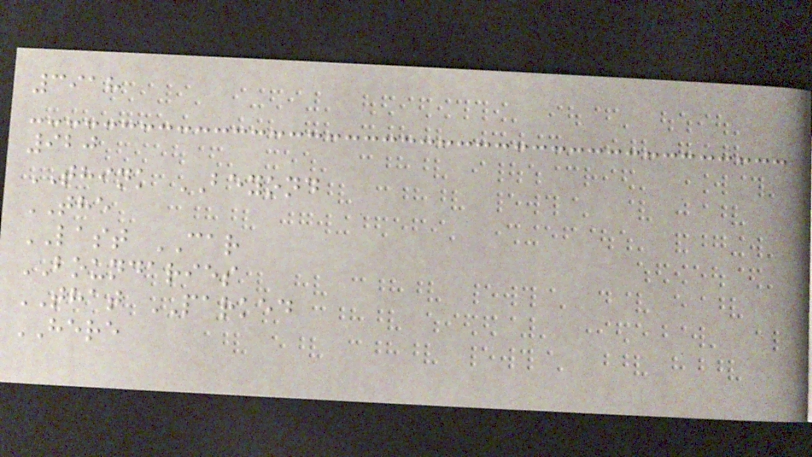3918
920
THINK BEYOND
THE
LAST CAR
BOUNDARIES
THAT PARKED
HERE
